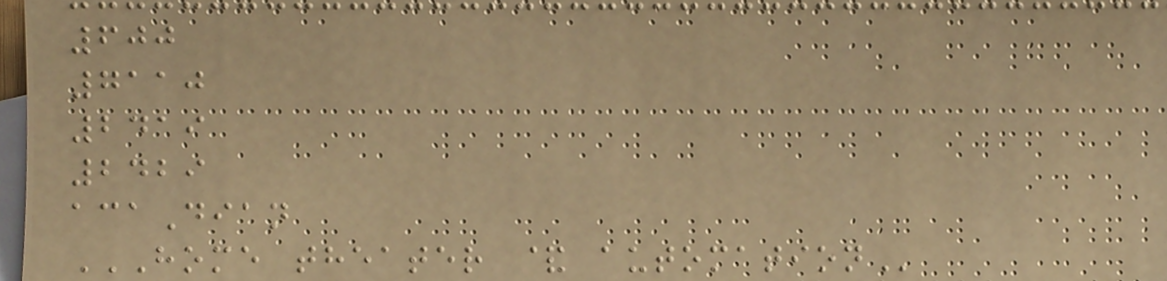600
7110
2419
2429
acaDian
HOME THEATER & AUTOMATION
